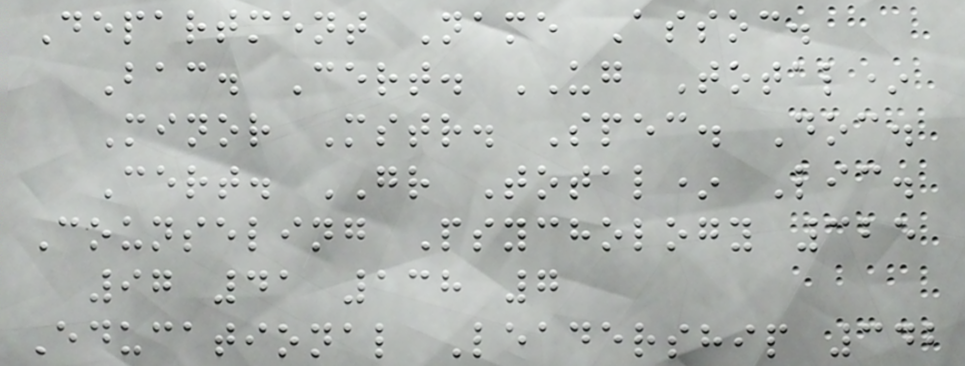Department Name Assoc.
Bac. Cert. UG Total*
Minor Mstr. Spec. Doc.
Cert. GR Total* Lic.
Counseling Psychology 325
97 41 138 7
Educational Leadership 342
